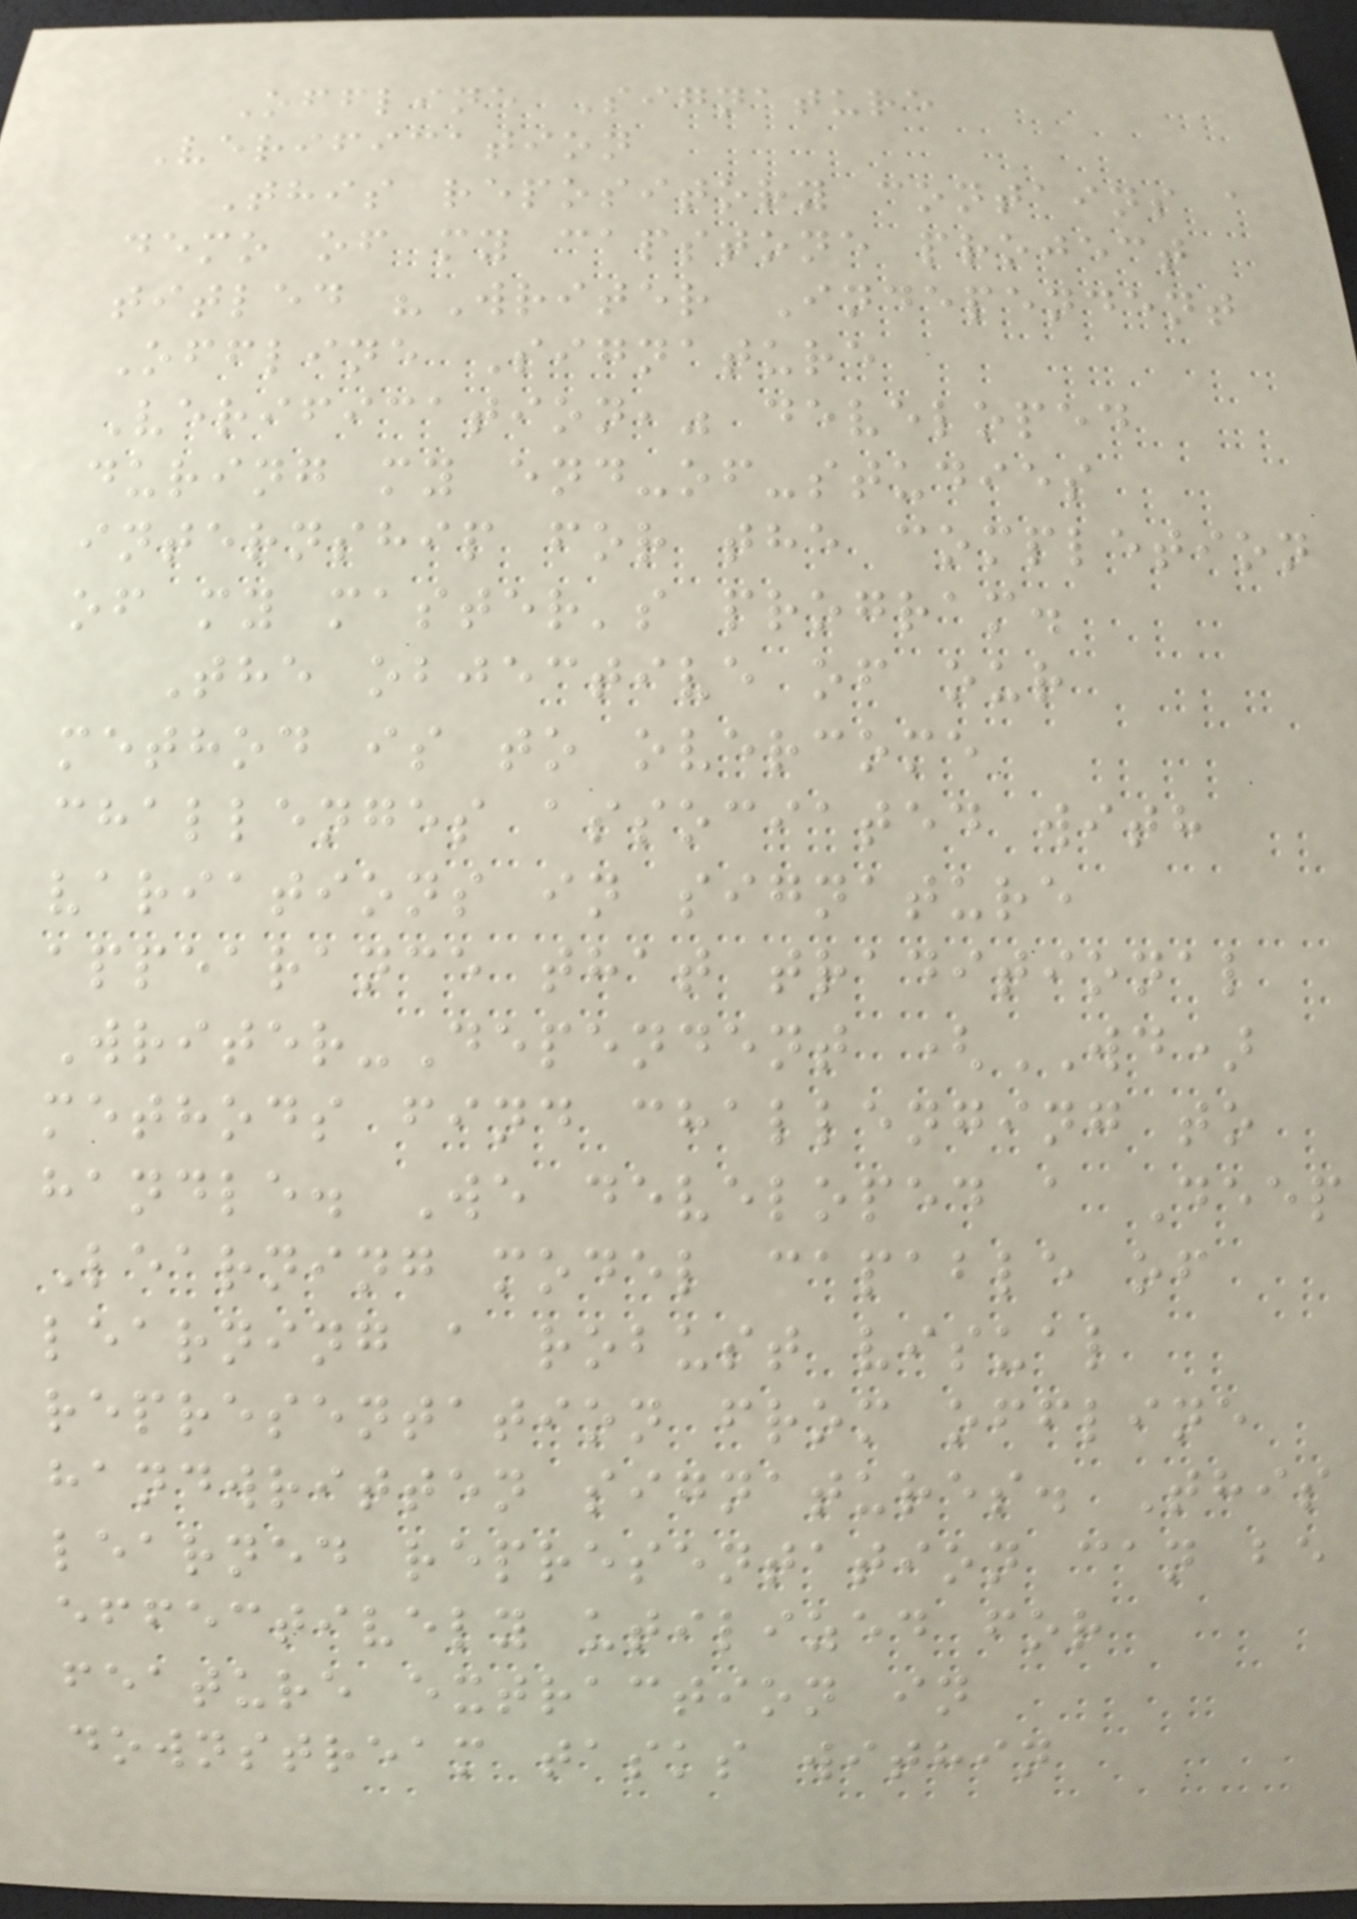Offline Signature
Verification
This repository contains a
demo of my capstone project
titled "Writer Independent
Offline Signature
Verification," developed
during my end-of-studies
internship for the completion
of my master's program.
The objective of our
method is to overcome
challenges associated with
variations in signature
appearance that traditional
Writer-Dependent (WD)
methods find challenging to
handle. We developed a Deep
Learning model capable of
learning a robust visual
representation from offline
handwritten signatures. This
learned representation can be
effectively utilized for
feature extraction in
downstream tasks within
